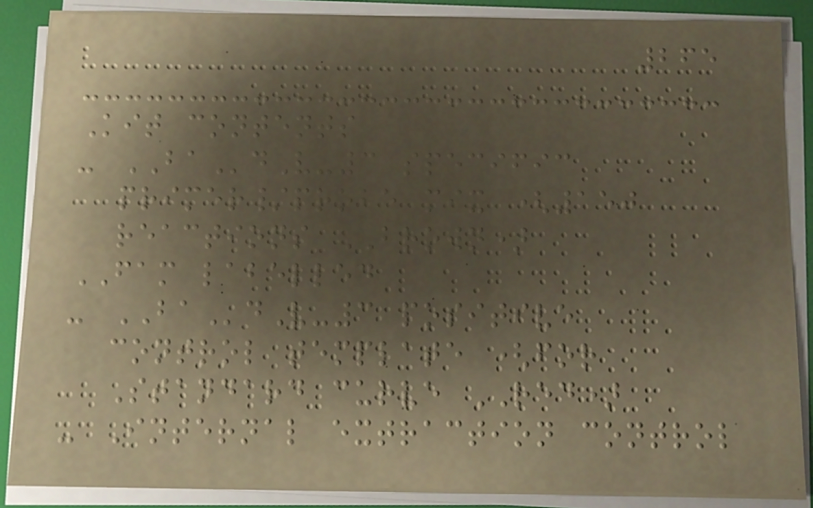265
Kit contents
- BAdV-3 specific
primer/probe mix (150
reactions BROWN)
FAM labelled
- BAdV-3 positive
control template (for
Standard curve RED)
- Internal extraction control
